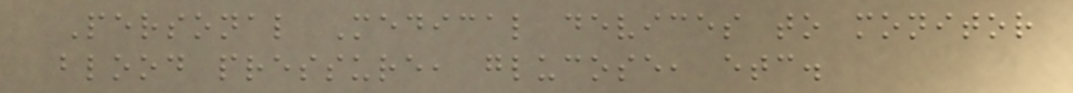Personal Medical devices to monitor
blood pressure, glucose, etc.
